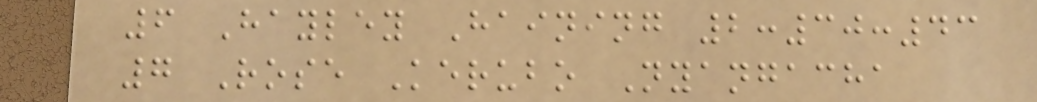6 Hayley Haining 2:30:43
7 Rose Kerubo Nyangacha
